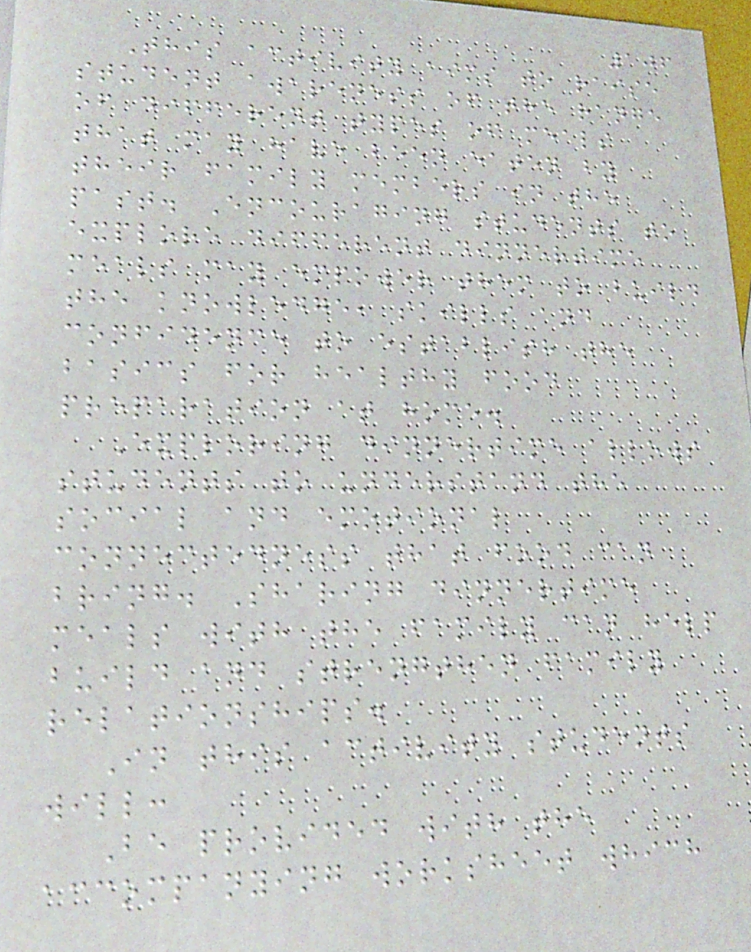106
This activity aims to raise
student awareness of the range
of different types of meals
that may have been eaten by
their family members in the
past. Encouraging students to
explore different dinnertime
meals may empower them to build
the knowledge, skills and
confidence to establish the
basics for healthy food
preparation at home.
Exploring dinnertime allows
students to understand the
social and emotional
connectedness that food can
bring. Sharing dinnertime
meals with the family can help
build and strengthen family
relationships.
In this activity students
will:
Be provided with the
accompanying worksheet which
